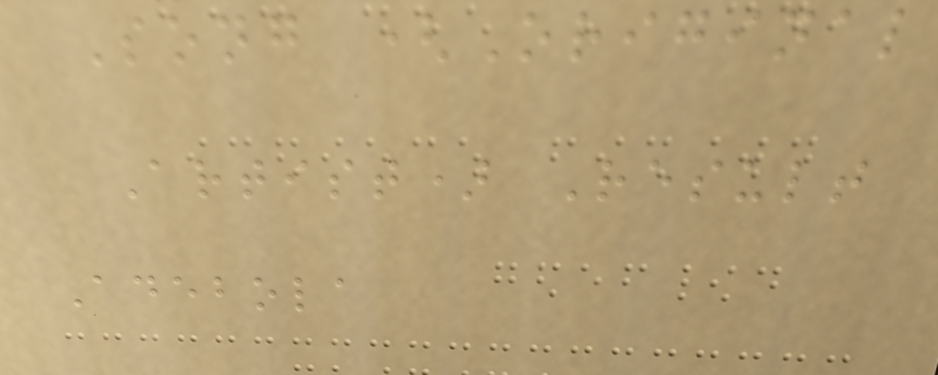Song (Original
Artist) Result
Adebola
